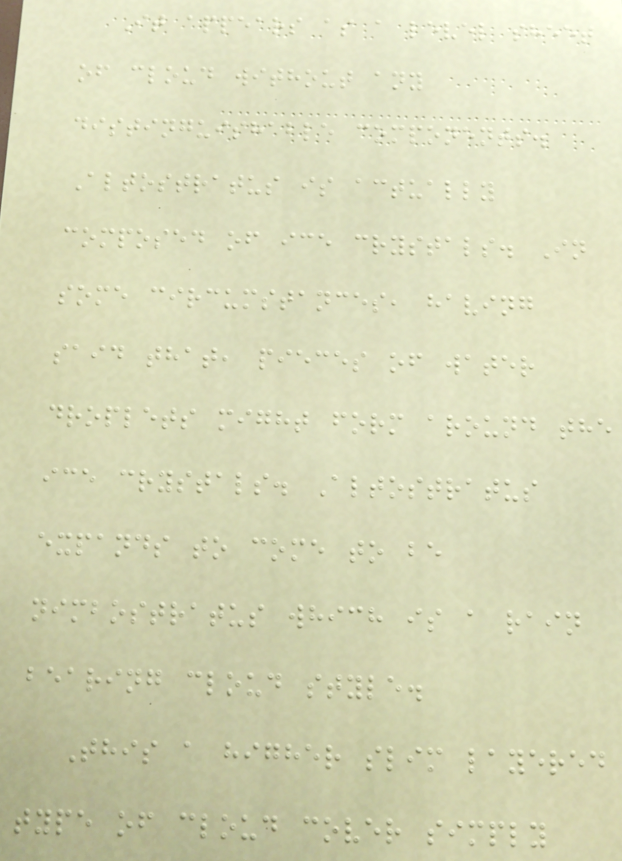It appears as a level sheet
of cloud without any
distinguishable components.
Altostratus is actually
composed of ice crystals. In
some circumstances, having
said that, pieces of water
droplets might form around the
ice crystals. Altostratus
expands to come to be
nimbostratus which is a rain
bearing cloud style.
This a higher slim layered
type of cloud cover simply
